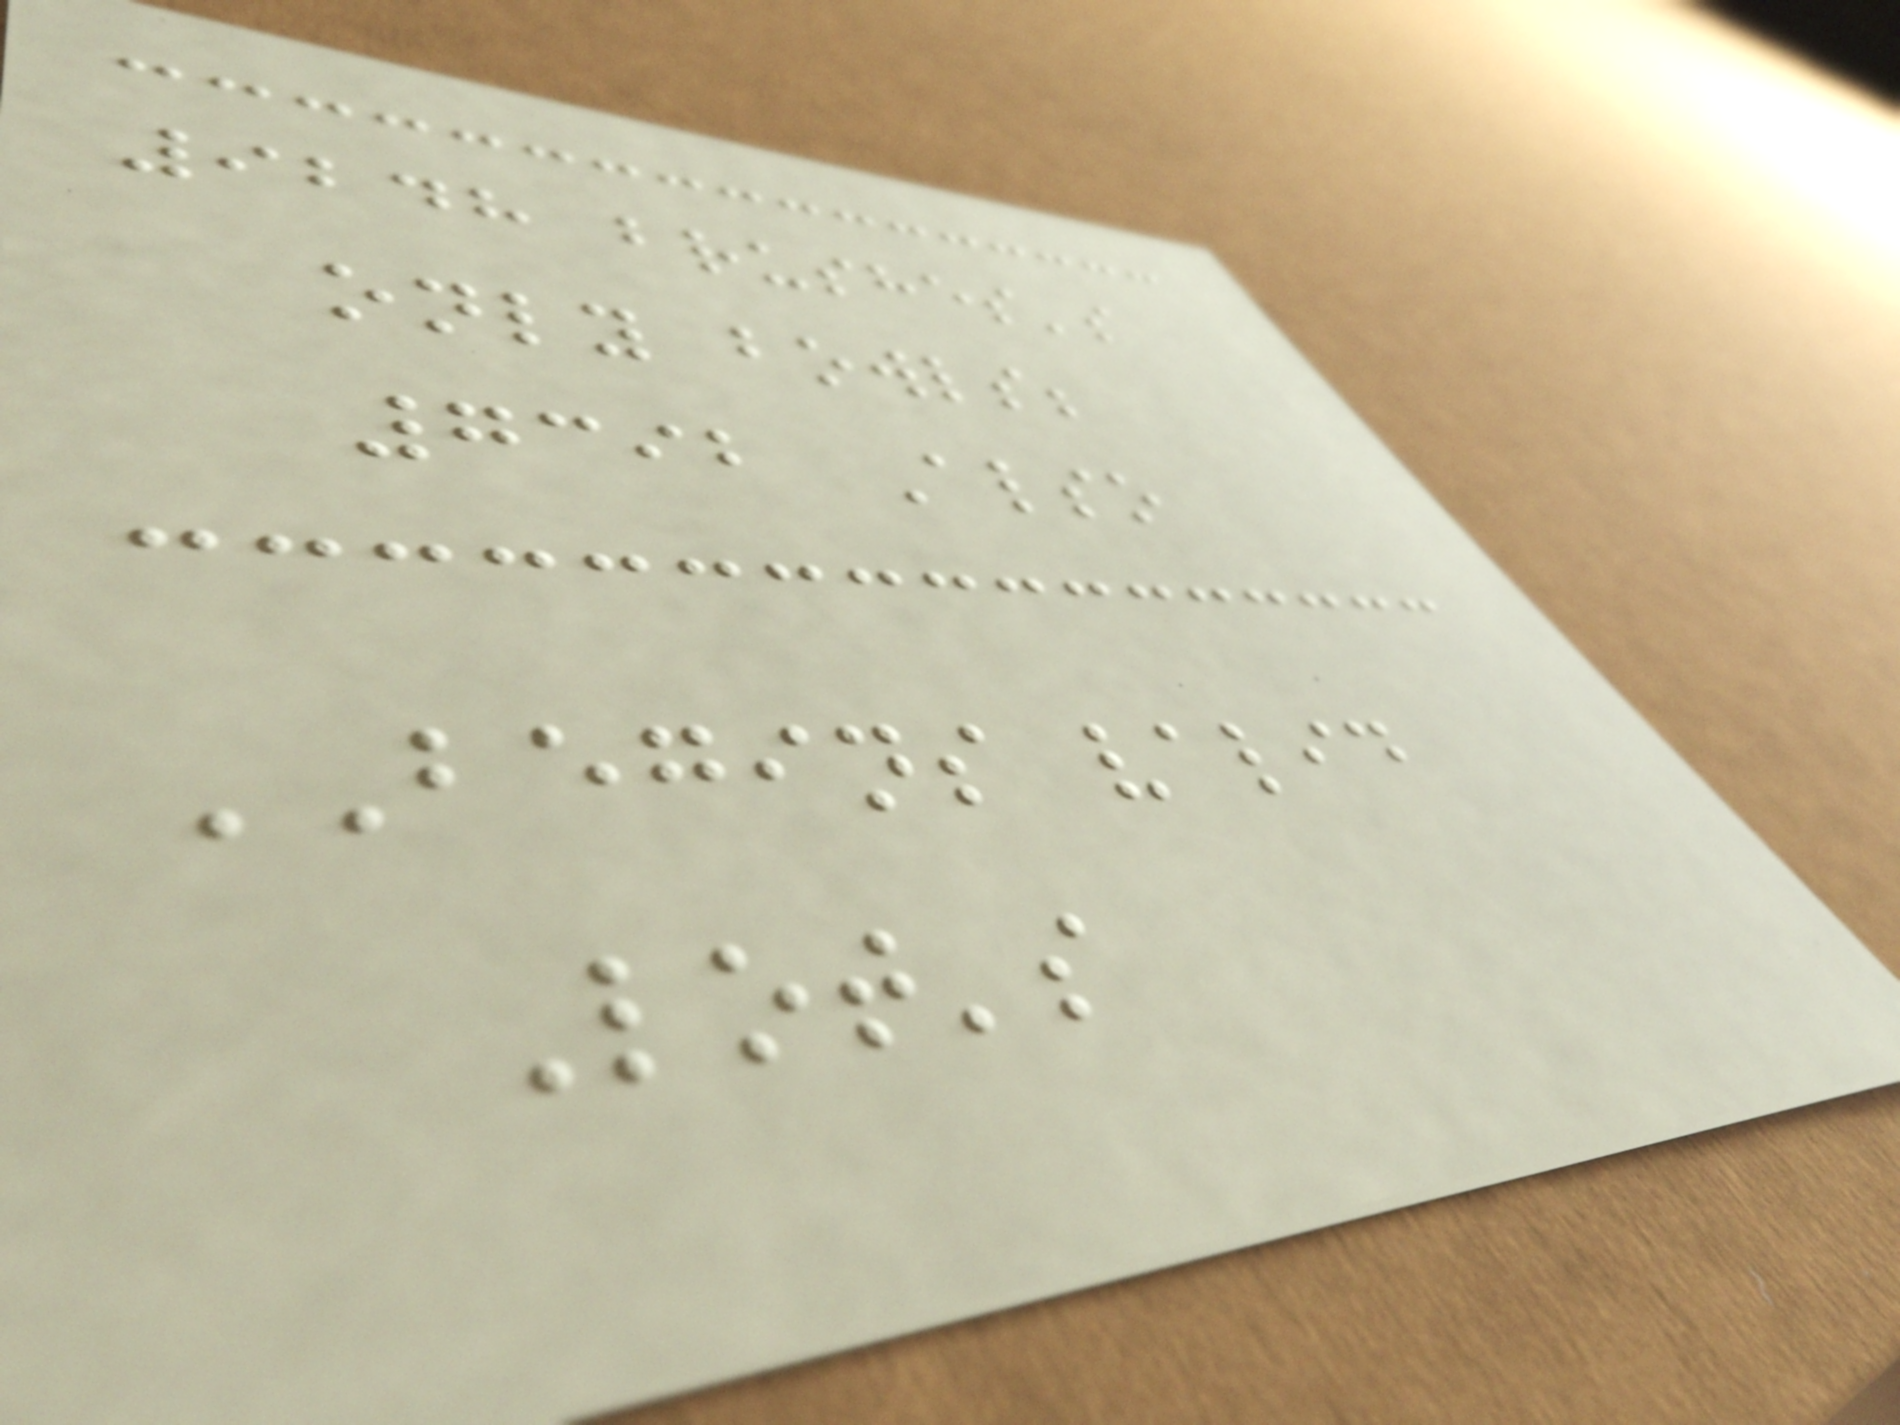9248 brushes's
only bowls;
7392 Also
BEGINS valid
Lot's
